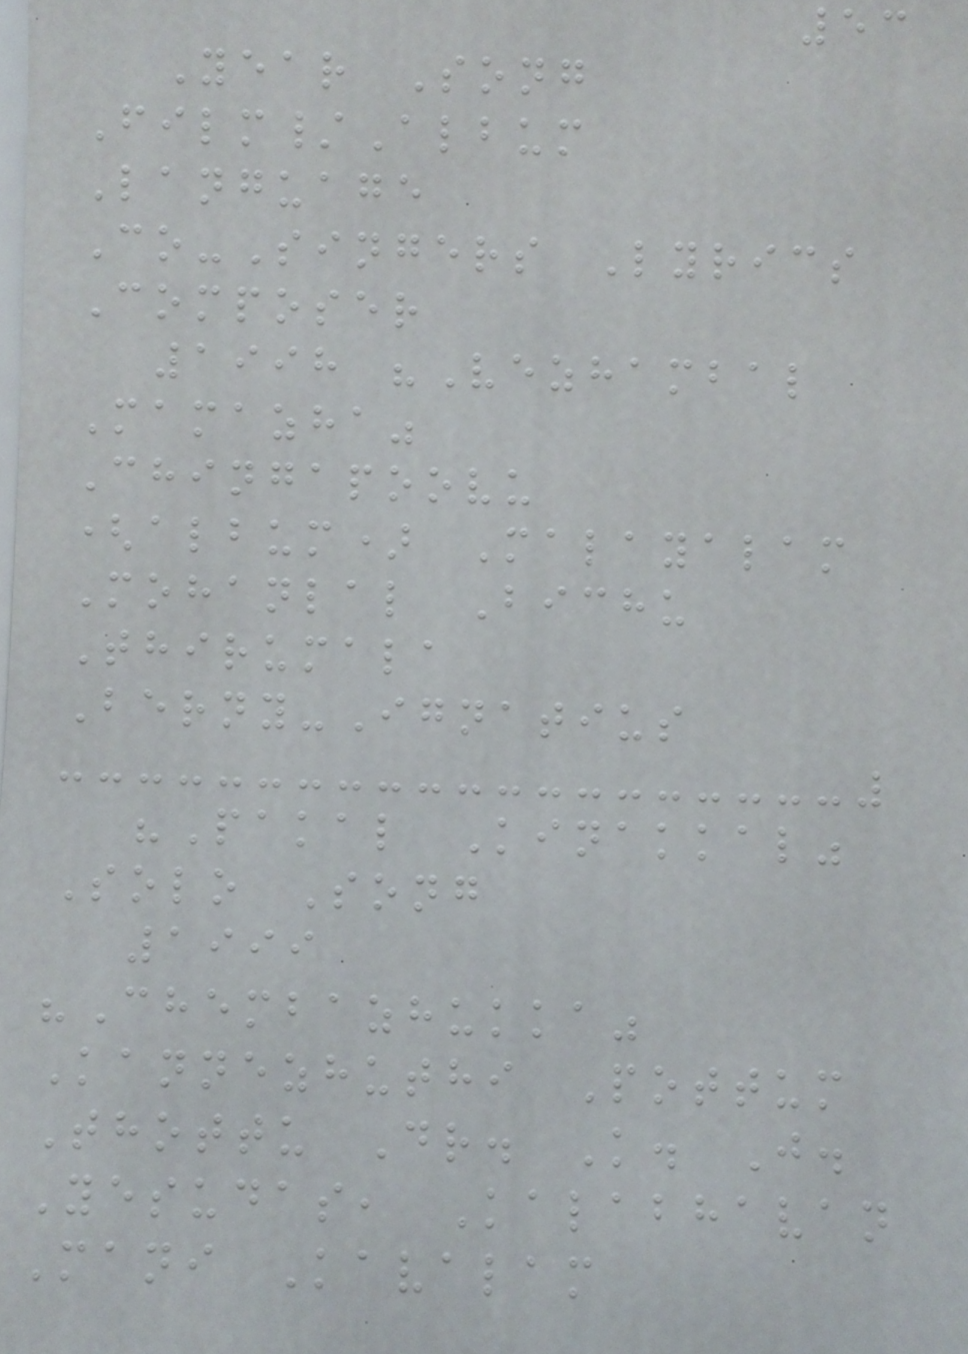53
Year Song
Film/Album
Language
Co-Singers Lyrics
Composer
1998 "Vezhambal
Mamazha"
Chingapoovu
(album) Malayalam
Mohanlal Bichu
Thirumala
Berny-Ignatius
"Pakal Kinakkal"
Solo Song
1999
"Chembazhukka"
Kannezhuthi Pottum
Thottu Dr. K. J.
Yesudas, Kalabhavan
Mani Kavalam
